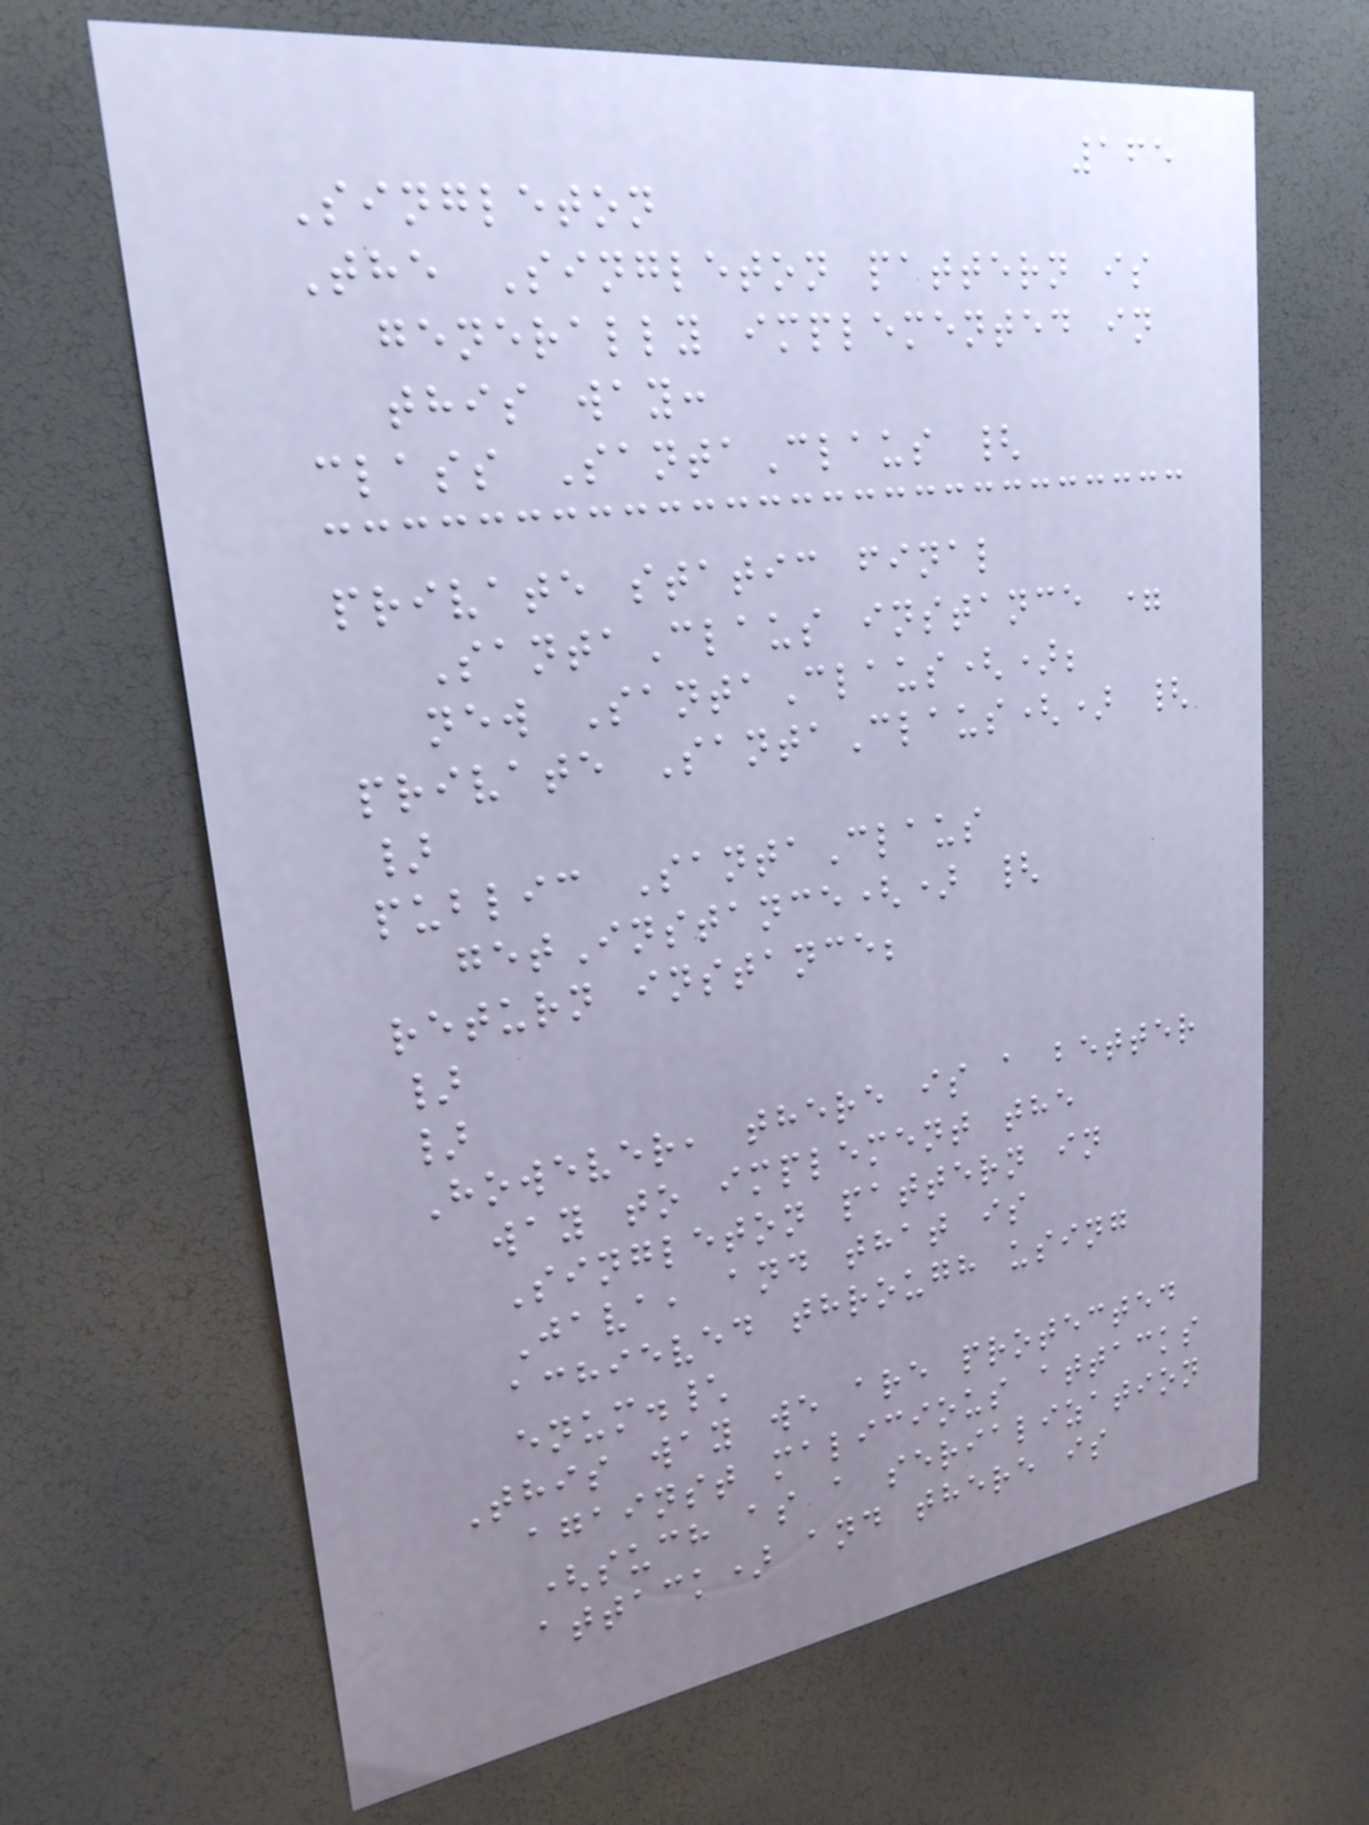165
Singleton
The Singleton pattern is
generally implemented in
this way:
class SantaClaus {
private static final
SantaClaus instance =
new SantaClaus();
private SantaClaus() {
}
public SantaClaus
getInstance() {
return instance;
}
}
However, there is a better
way to implement the
Singleton pattern in
Java, and that is
achieved through using
enum.\
This way we are protected
against malicious attacks
(such as a serialization
attack) and there is
